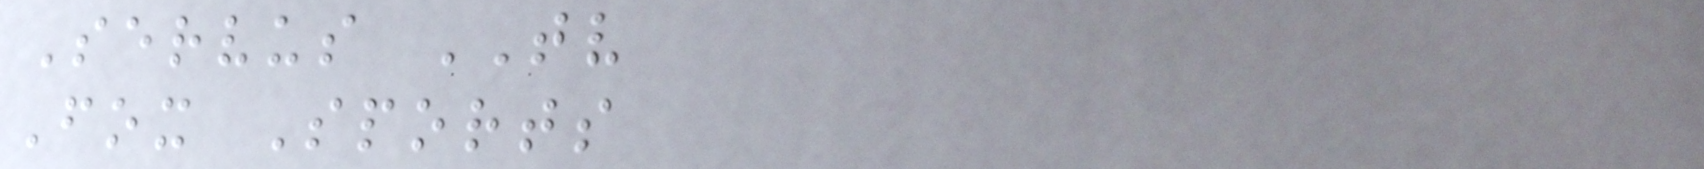Servus TV
Fox Sports
